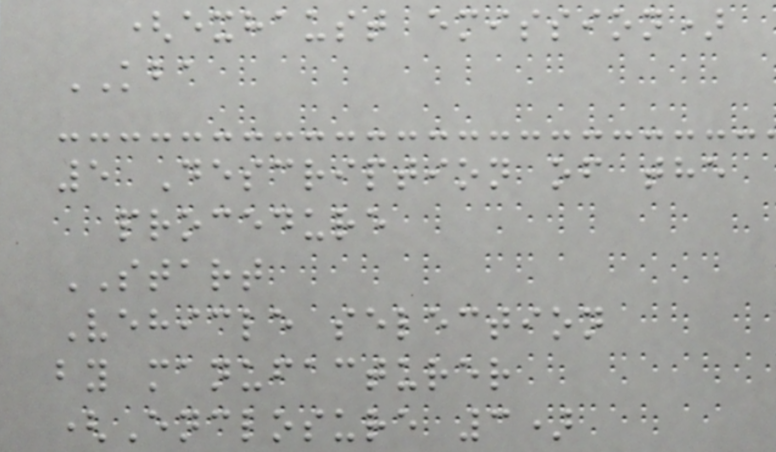(exhaust emission)
KBA
5 Description of the
procedure
START
Vehicle selection
by manufacturer
(Enclosure 3)
